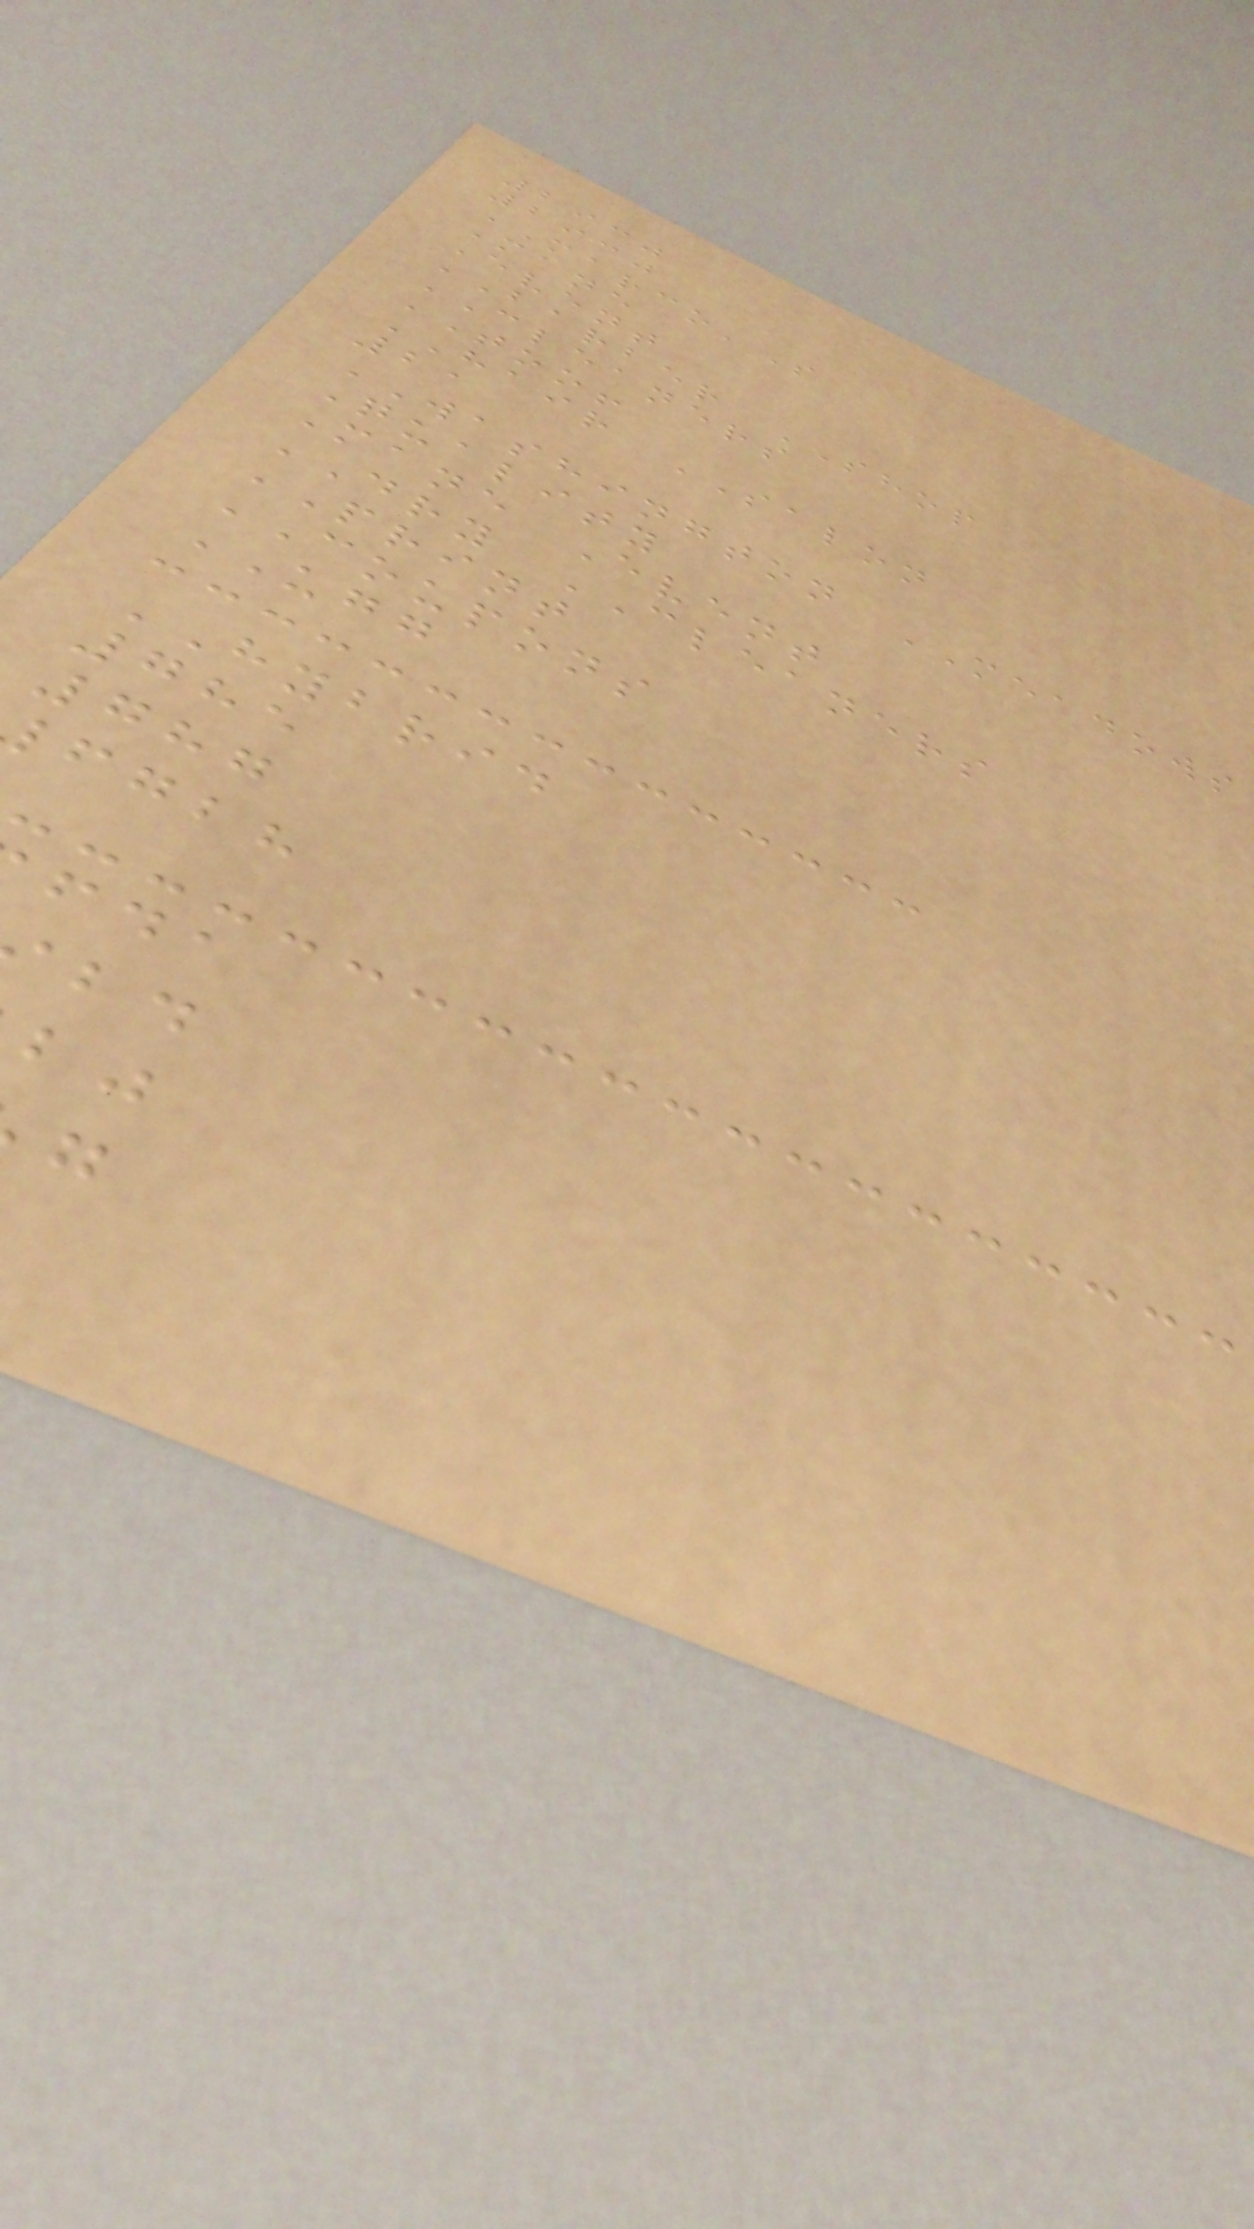2930
2930
MARCO'S
Mane
Event
BARBER SHOP
CLEANERS
TOO!
HAIR SALON
21
WASHINGTON MEADOWS
Quality
Mane Event
DRY CLEANERS
PRINT
COUPONS
UGG
HYBRID
785
787
fgbh
